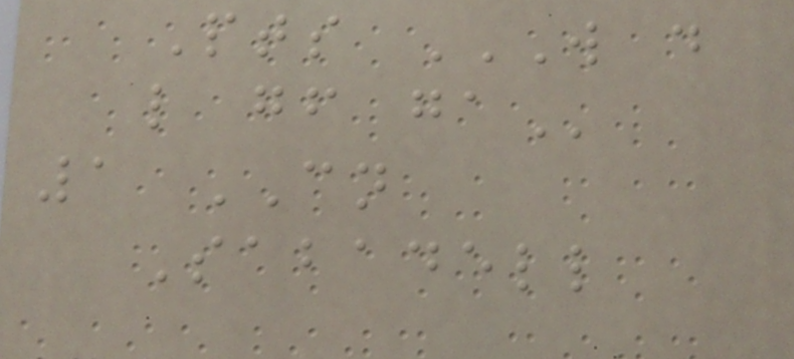Pts W D
L GF GA
1 CN
Sabadell
